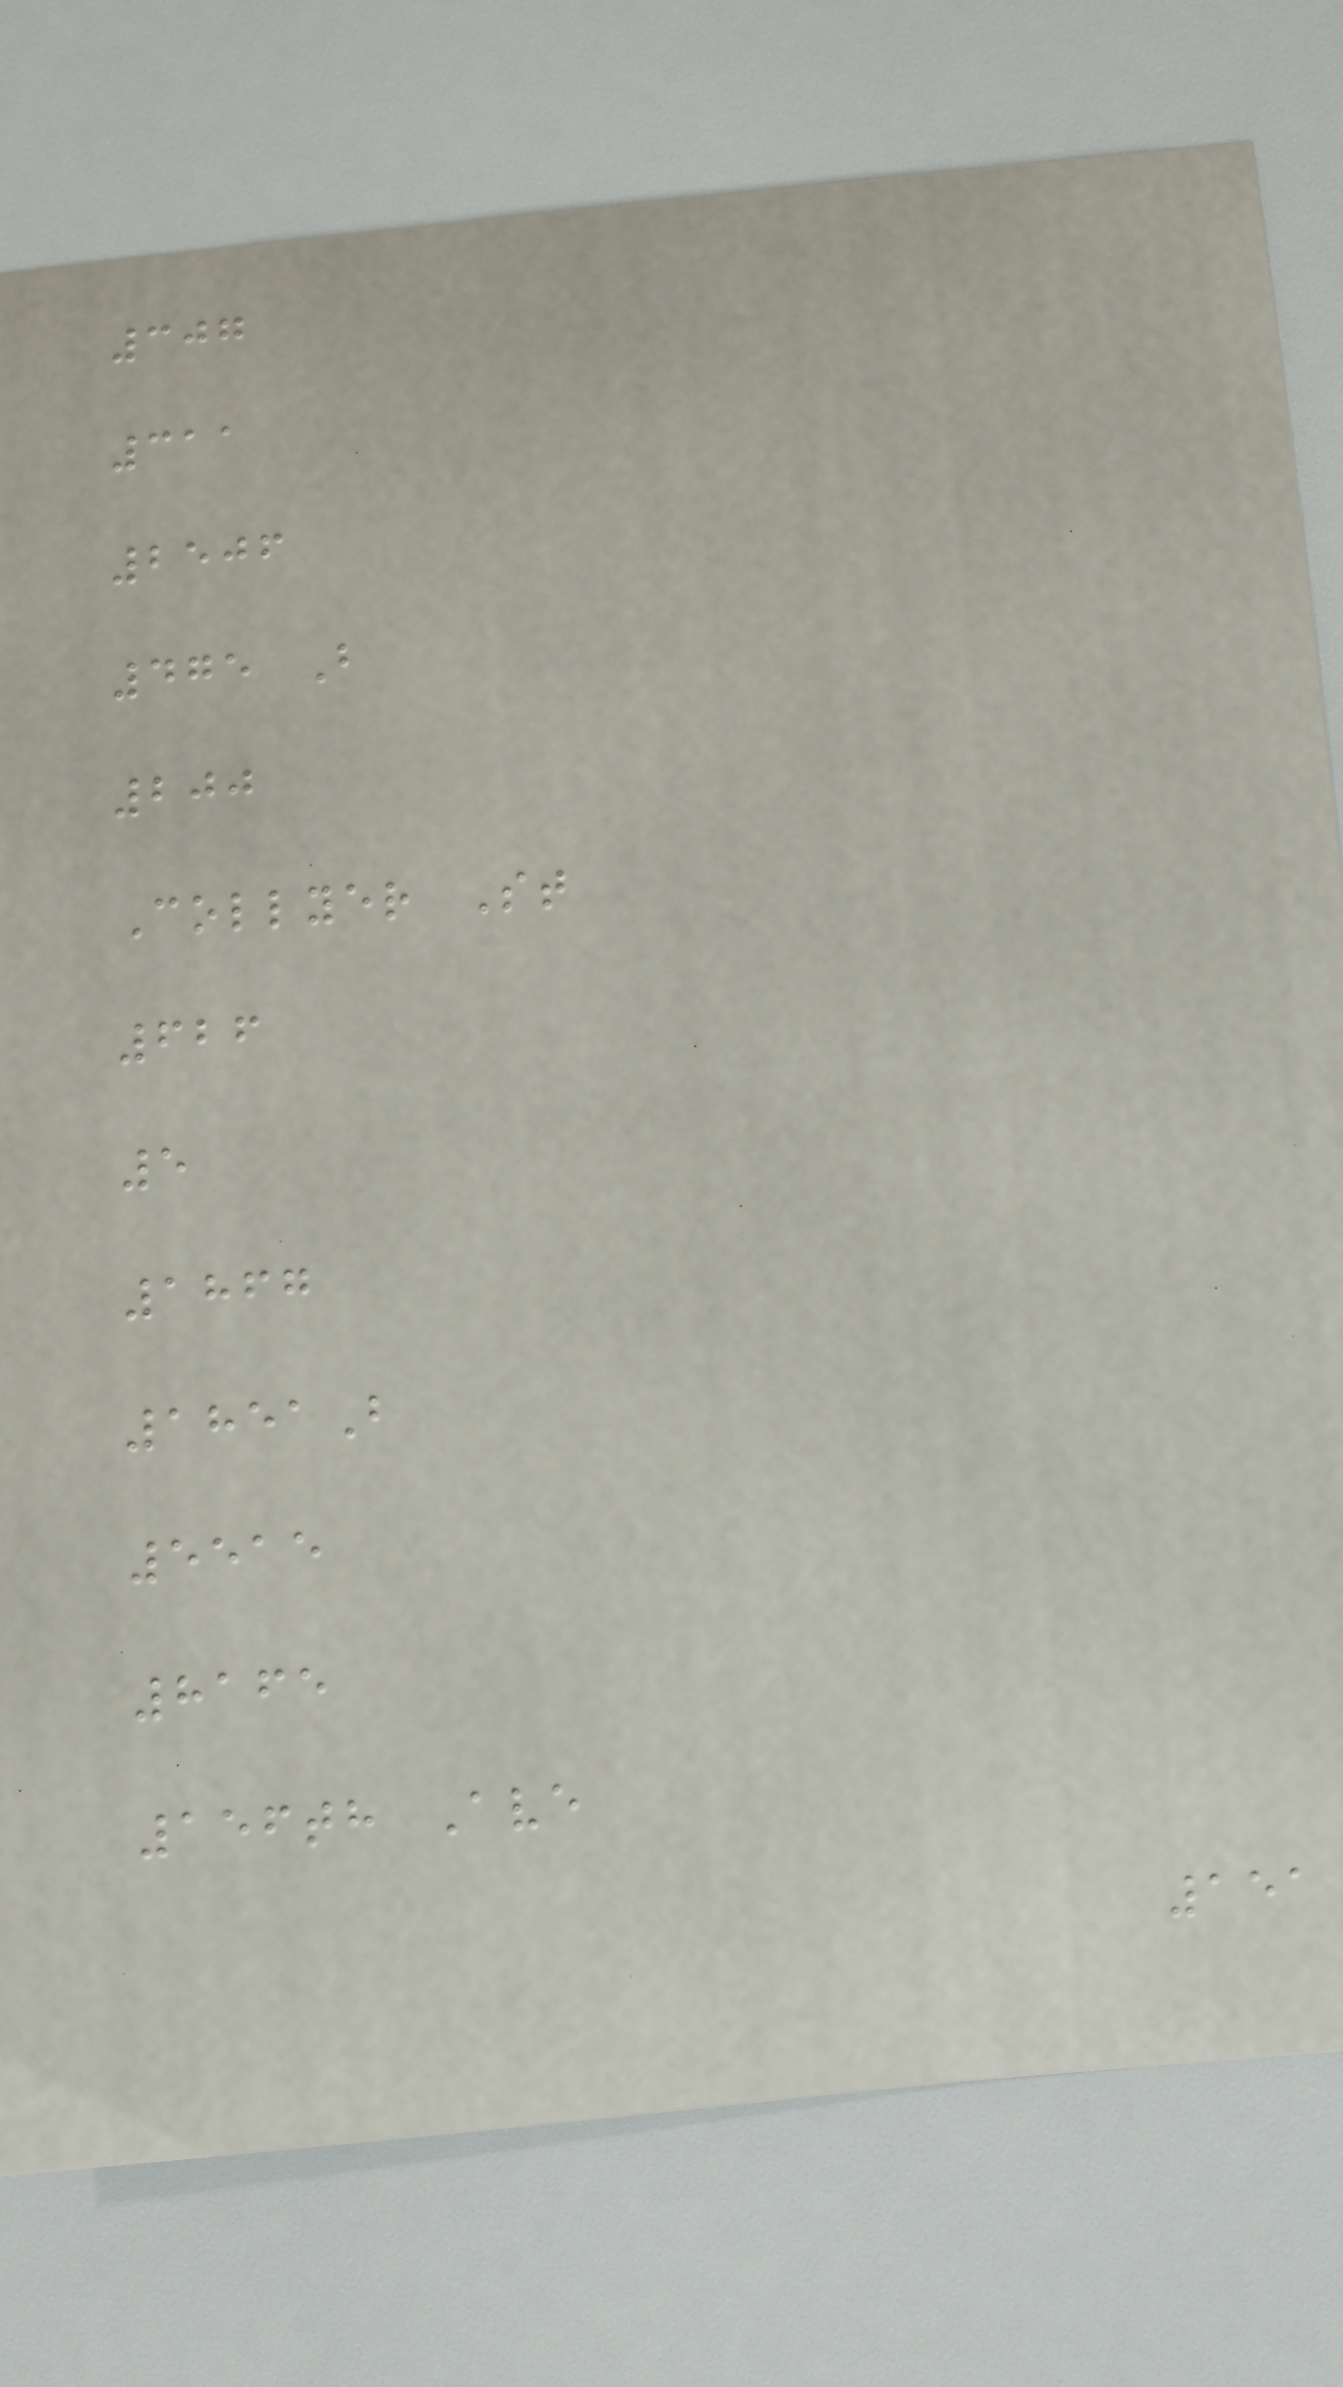307
311
2506
475 B
200
Collyer St
626
5
1867
1851B
5515
8165
156th Ave
151
